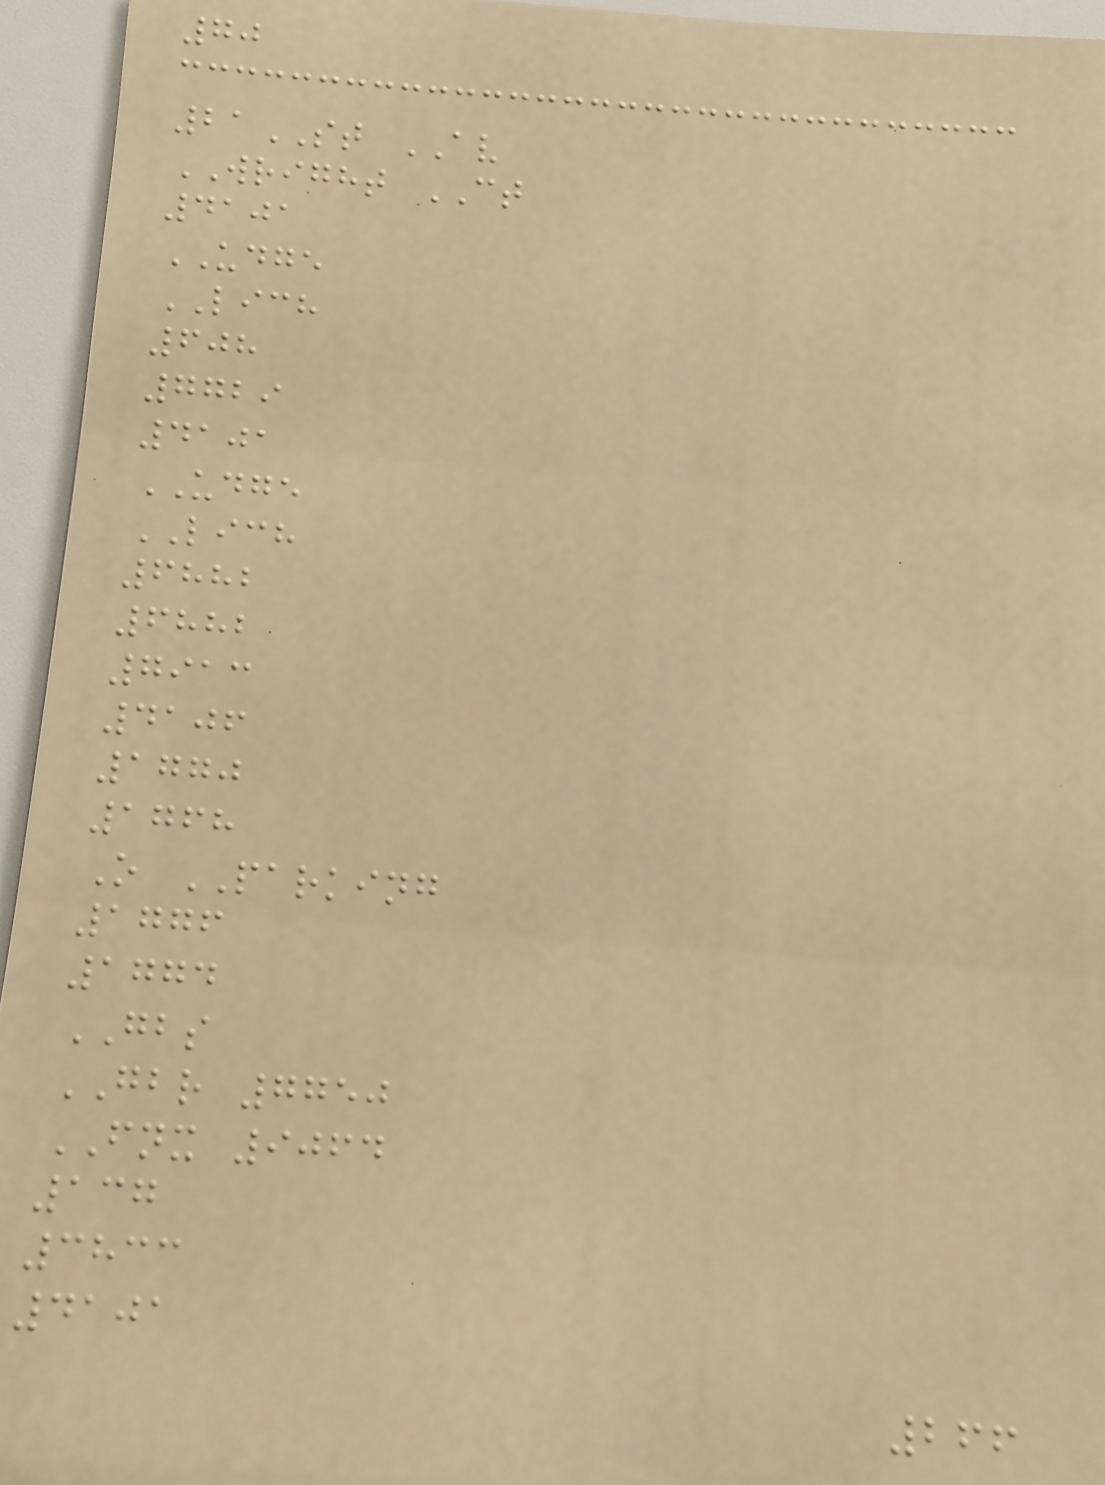70
21ST AV
WRIGHT CT
4101
UDGE
LICH
608
7729
4101
UDGE
LICH
6882
6882
7913
4106
1770
1768
O PARKING
1776
1774
GBS
GBR 7750
FNX 9064
137
3833
4101
266
